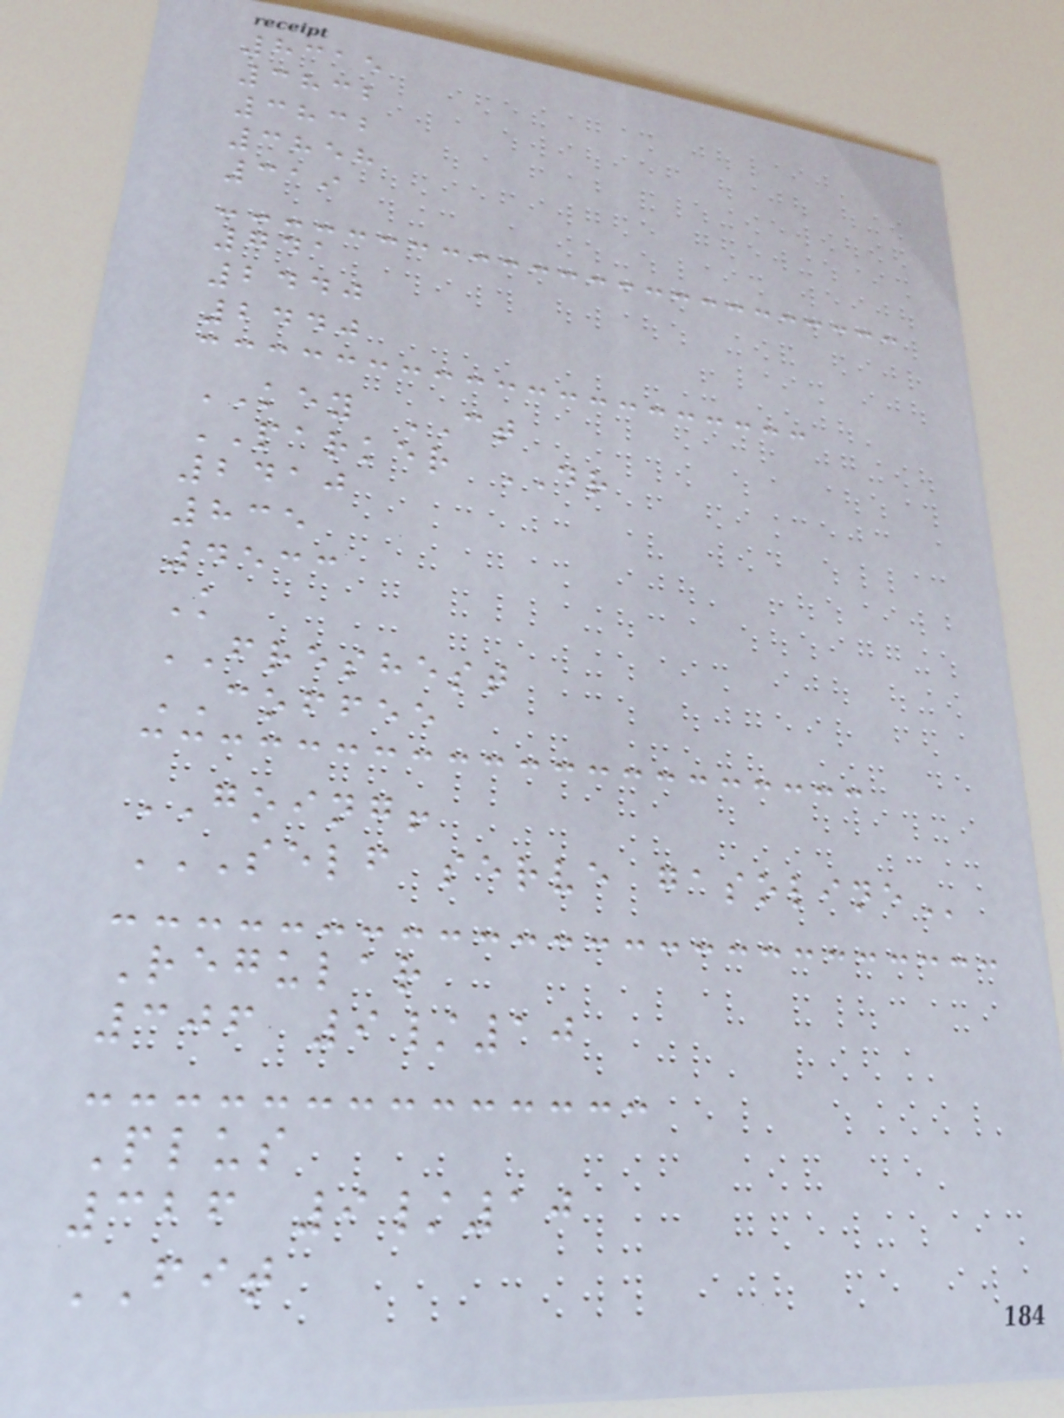8315
3832
3832
3858
319
741
2440
2440
KEY CT
PARKER DR
2410
835
4533
K
FRESHEST
COFFEE
GOING!
SELF SERVE GASOLINE
Regular
306 9/10
Plus
326 9/10
FIT
